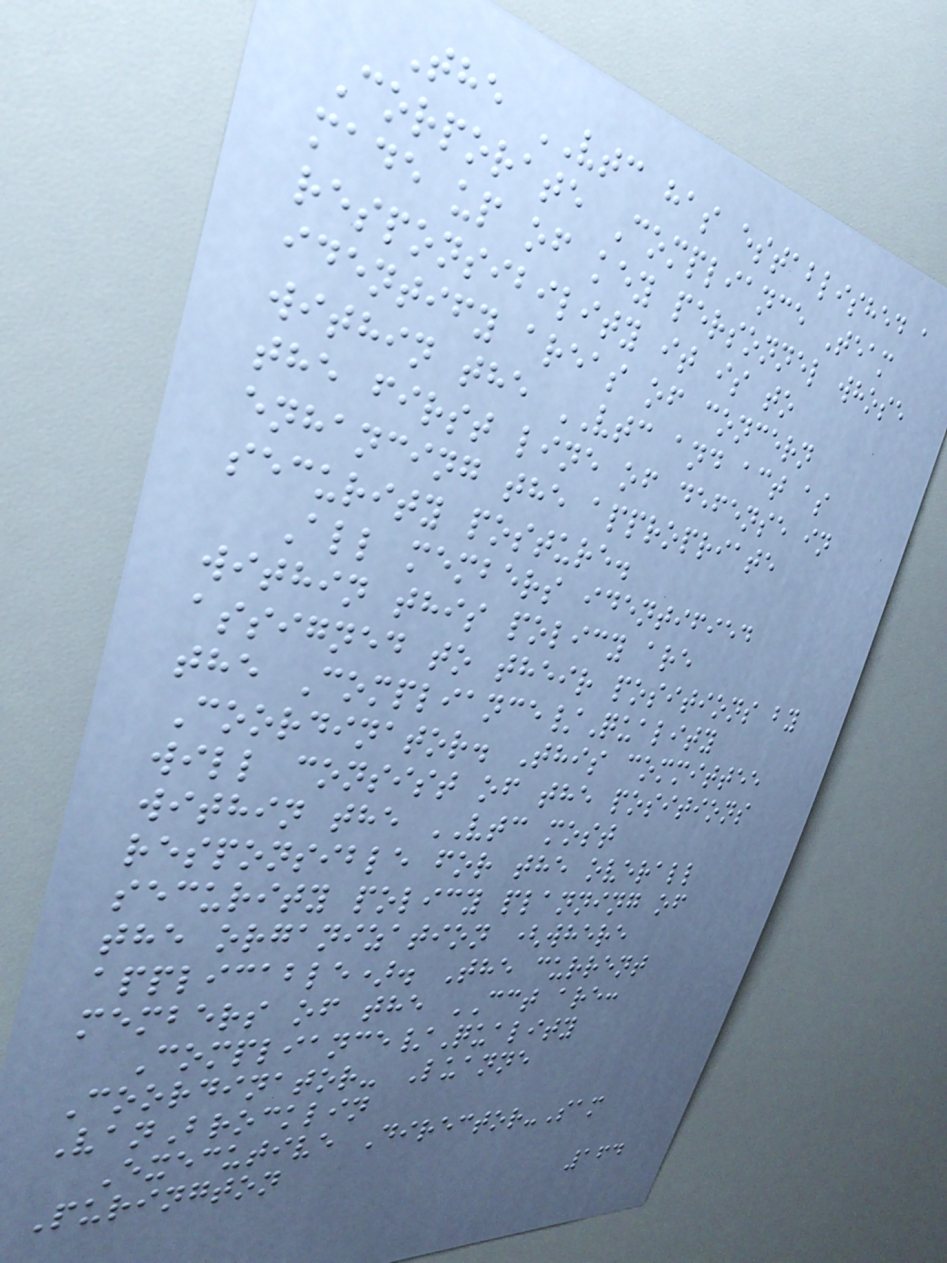The VTC has established a
Corporate Compliance Team
made up of key personnel whose
responsibility it is to
identify areas of concern
within the VTC and act as
the first line of defense in
enhancing the appropriate
security posture.
All members identified
within this policy are
assigned to their positions by
the Compliance/Quality
Coordinator. This committee
will consist of the positions
within the VTC most
responsible for the overall
security policy planning of
the organization (where
applicable). The current
members of the CCT are:
Compliance/Quality
Coordinator- Luanne
VanBrocklin
Executive Director-Sam
Purington
164
